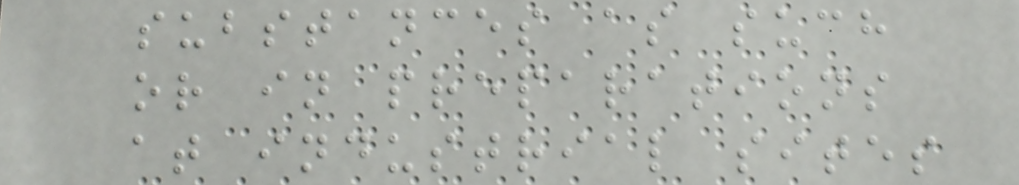substances as such
or in preparations
at industrial sites
